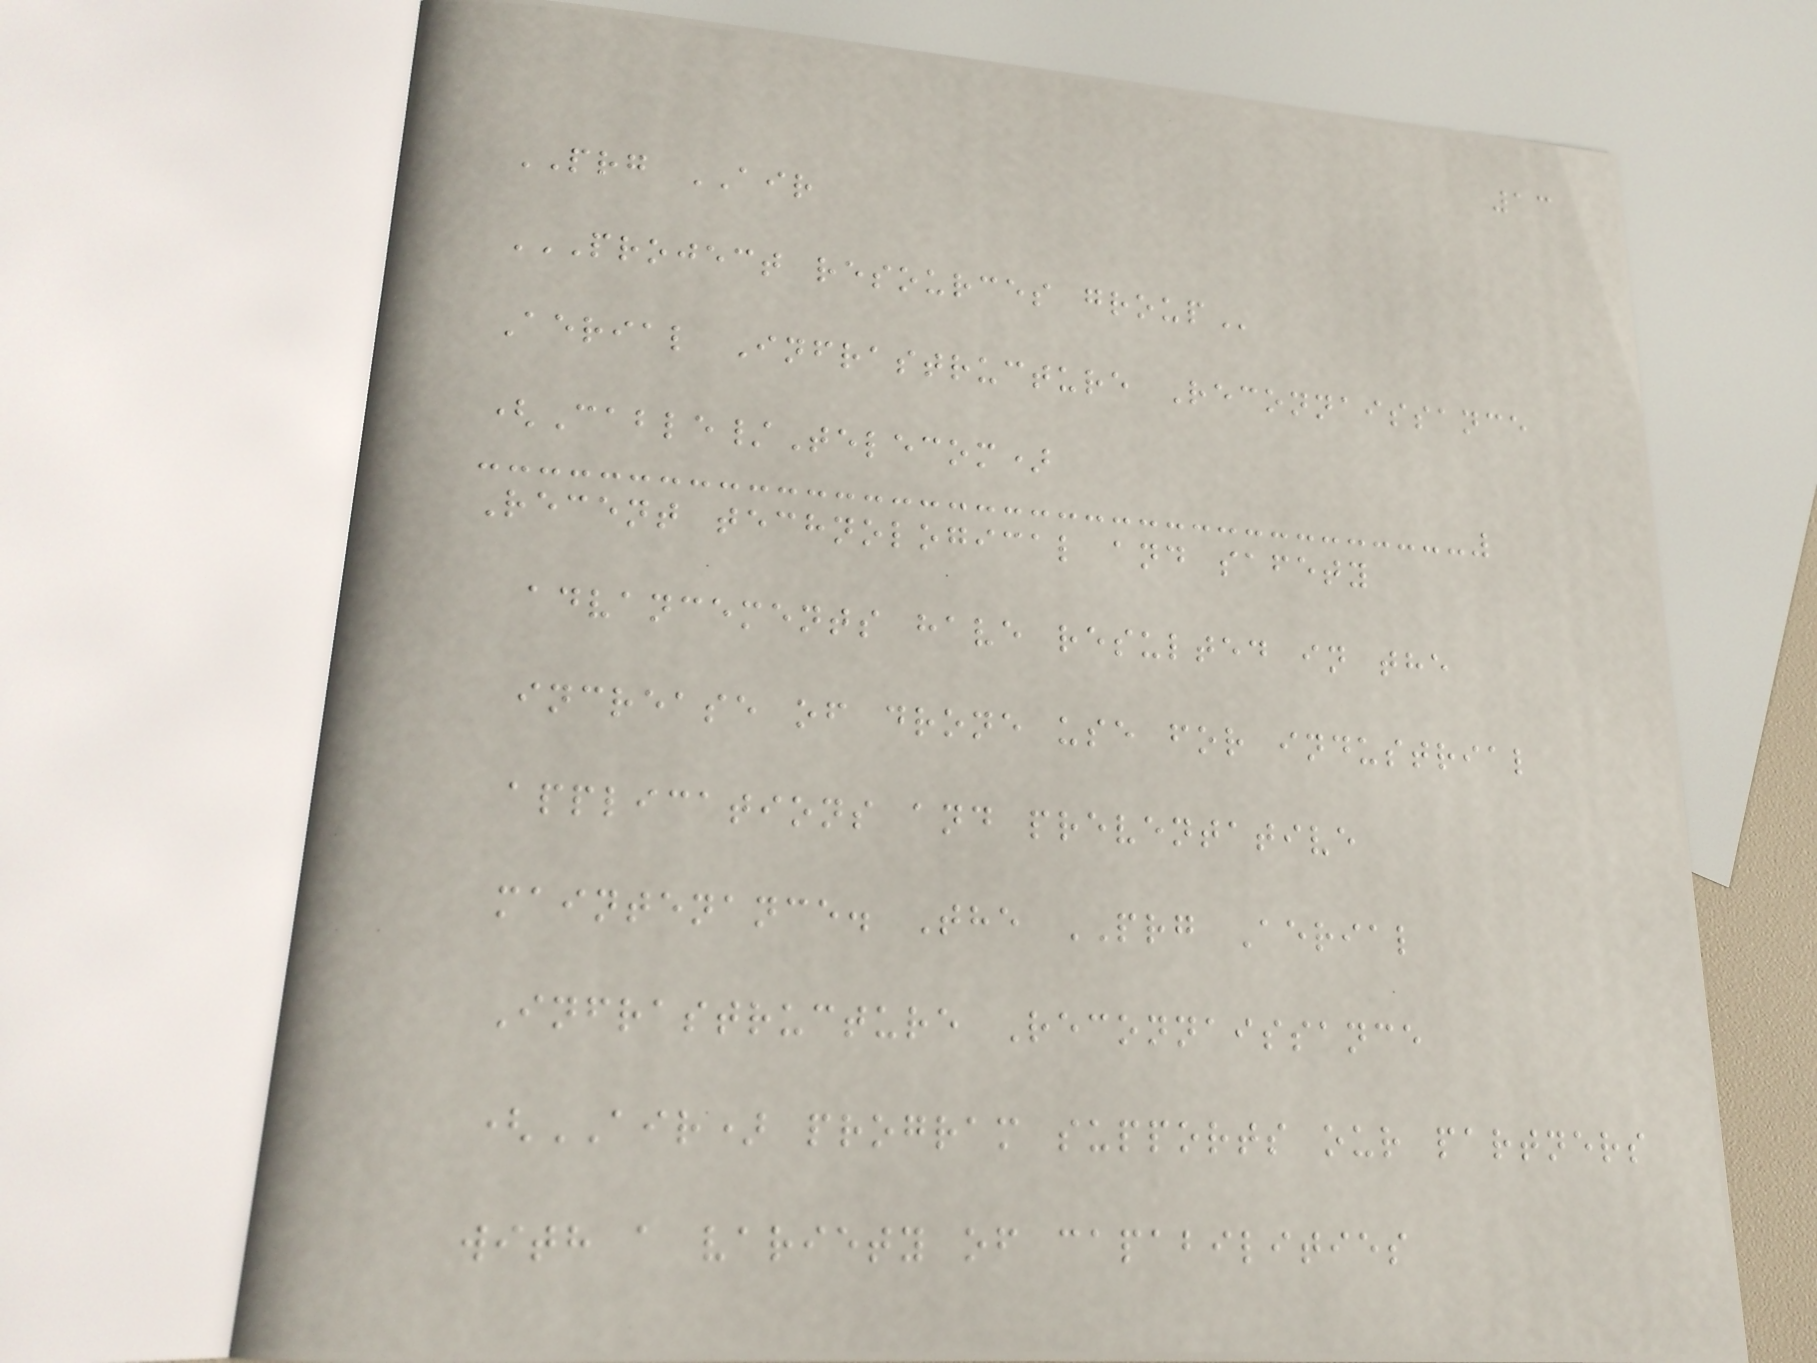13
PRG AIR
PROJECT RESOURCES GROUP
Aerial Infrastructure Reconnaissance
(Cable/Telecom)
Recent technological and safety
advancements have resulted in the
increase of drone use for industrial
applications and preventative
maintenance. The PRG Aerial
Infrastructure Reconnaissance
(AIR) program supports our partners
with a variety of capabilities
